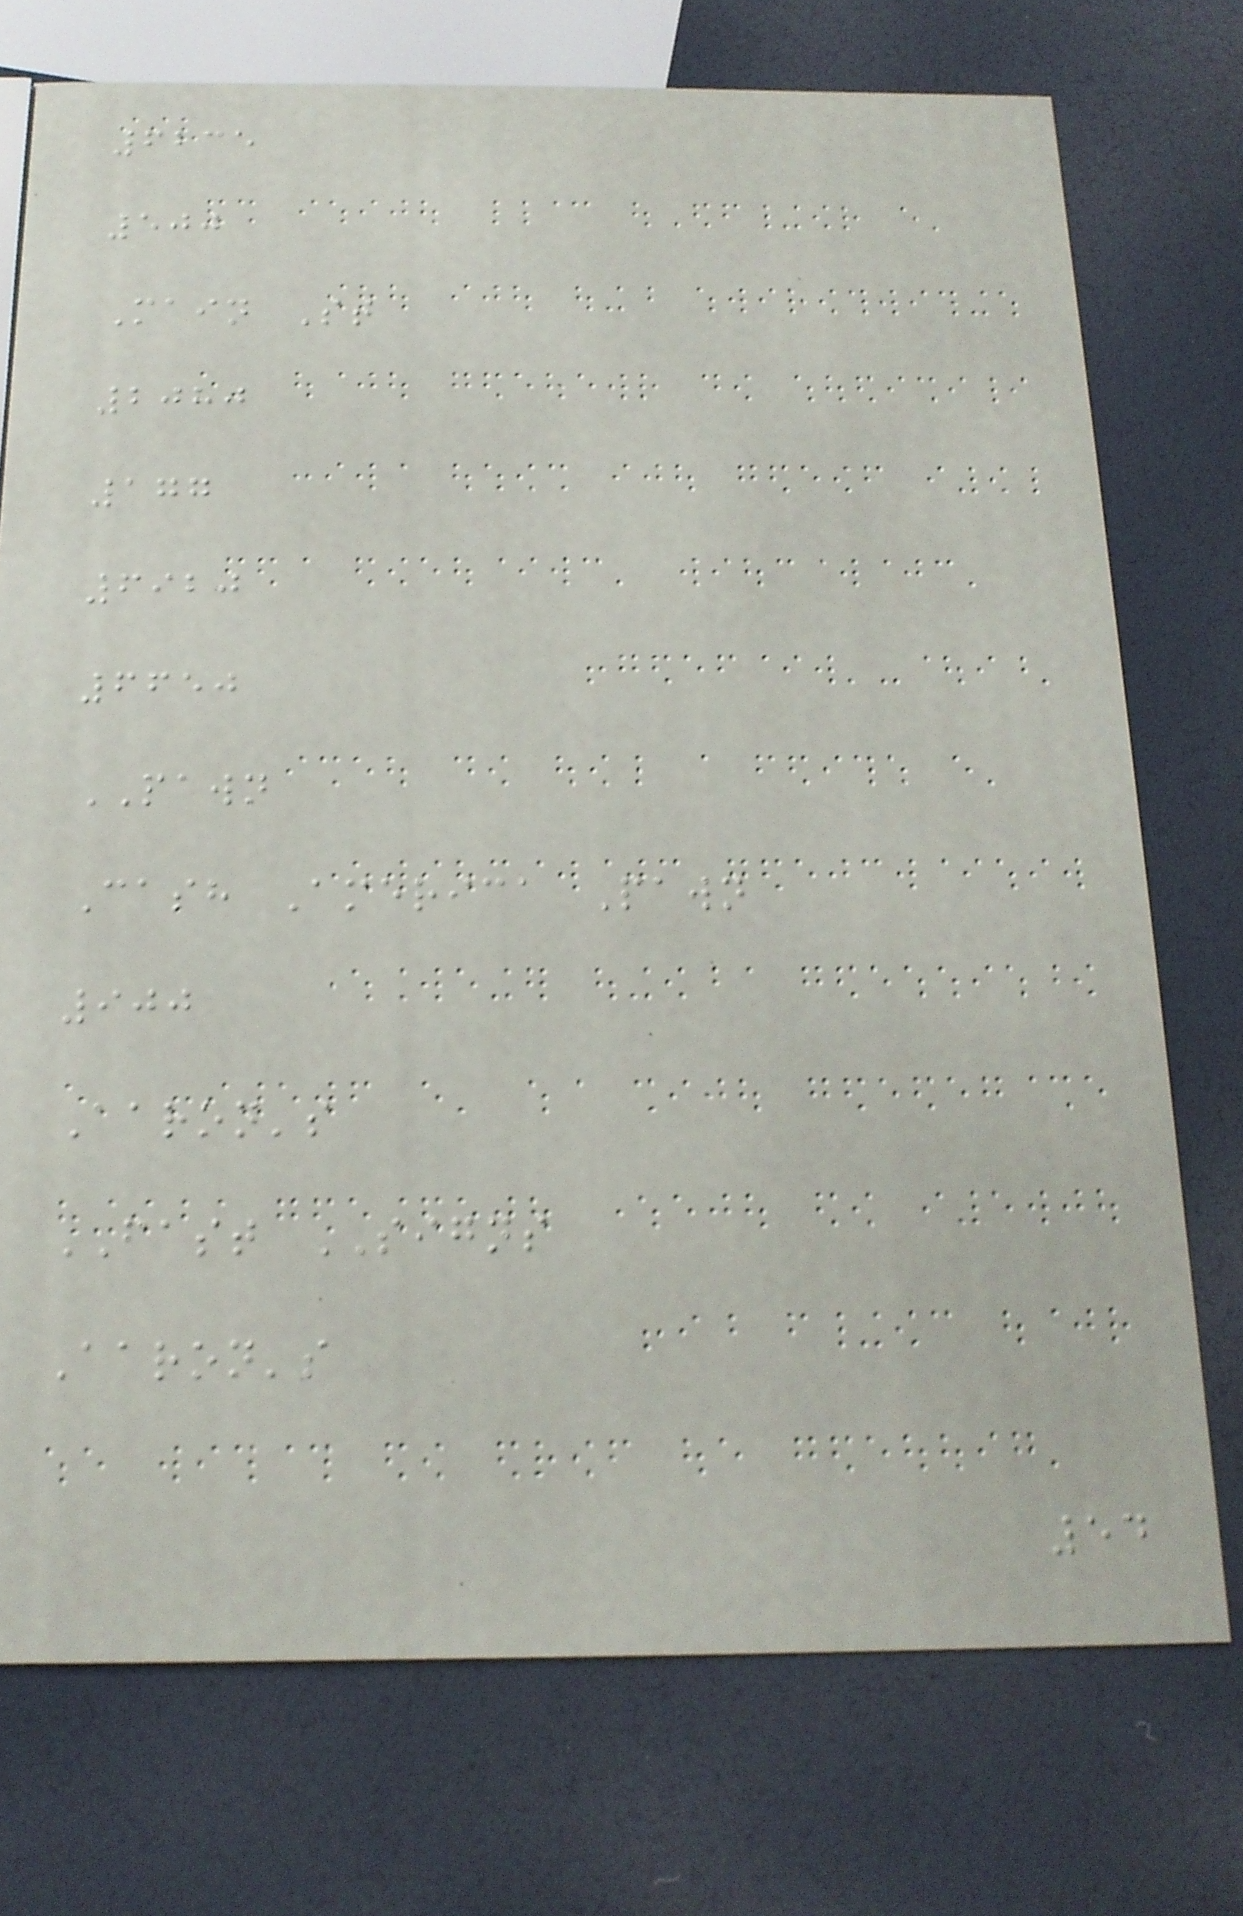6235
500
Main St
2080
177
6920
6650
PAWN
Cash America Pawn
900
Aaron's
FAST SIGNS
Aaron's
54
